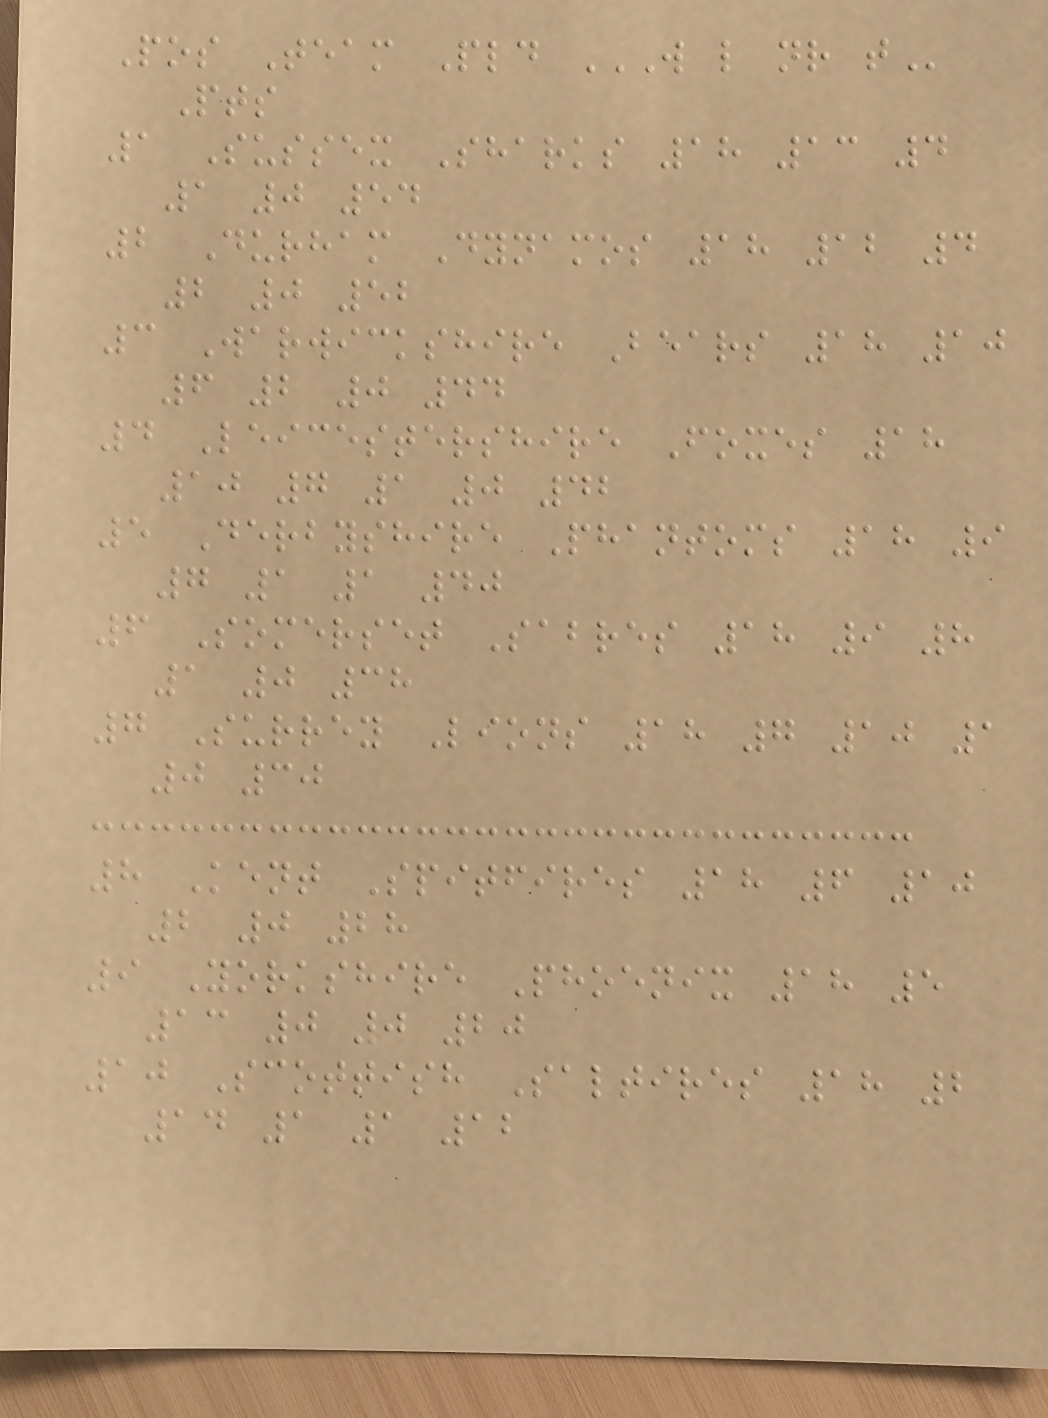Pos Team Pld W L NR T
Pts
1 Sussex Sharks 18 13 4
1 0 54
2 Durham Dynamos 18 12 4
2 0 52
3 Warwickshire Bears 18 10
6 2 0 44
4 Leicestershire Foxes 18
10 7 1 0 42
5 Derbyshire Phantoms 18 9
7 1 1 40
6 Somerset Sabres 18 9 8
1 0 38
7 Surrey Lions 18 7 10 1
0 30
8 Kent Spitfires 18 6 10
2 0 28
9 Yorkshire Phoenix 18 5
13 0 0 20
10 Scottish Saltires 18 2
14 1 1 12
